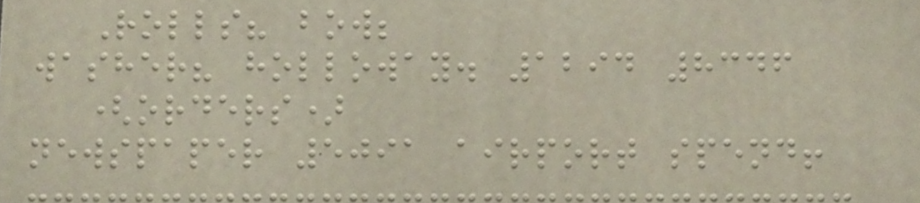Rolls? bow;
washer? holloway. 1294 8346
(orders)
newspaper 5091 airport spend!
